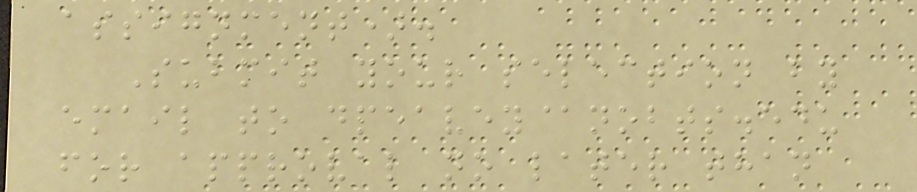assignment).
Submit your selection by
email to dpeavey@nobts.edu
for approval no later than
